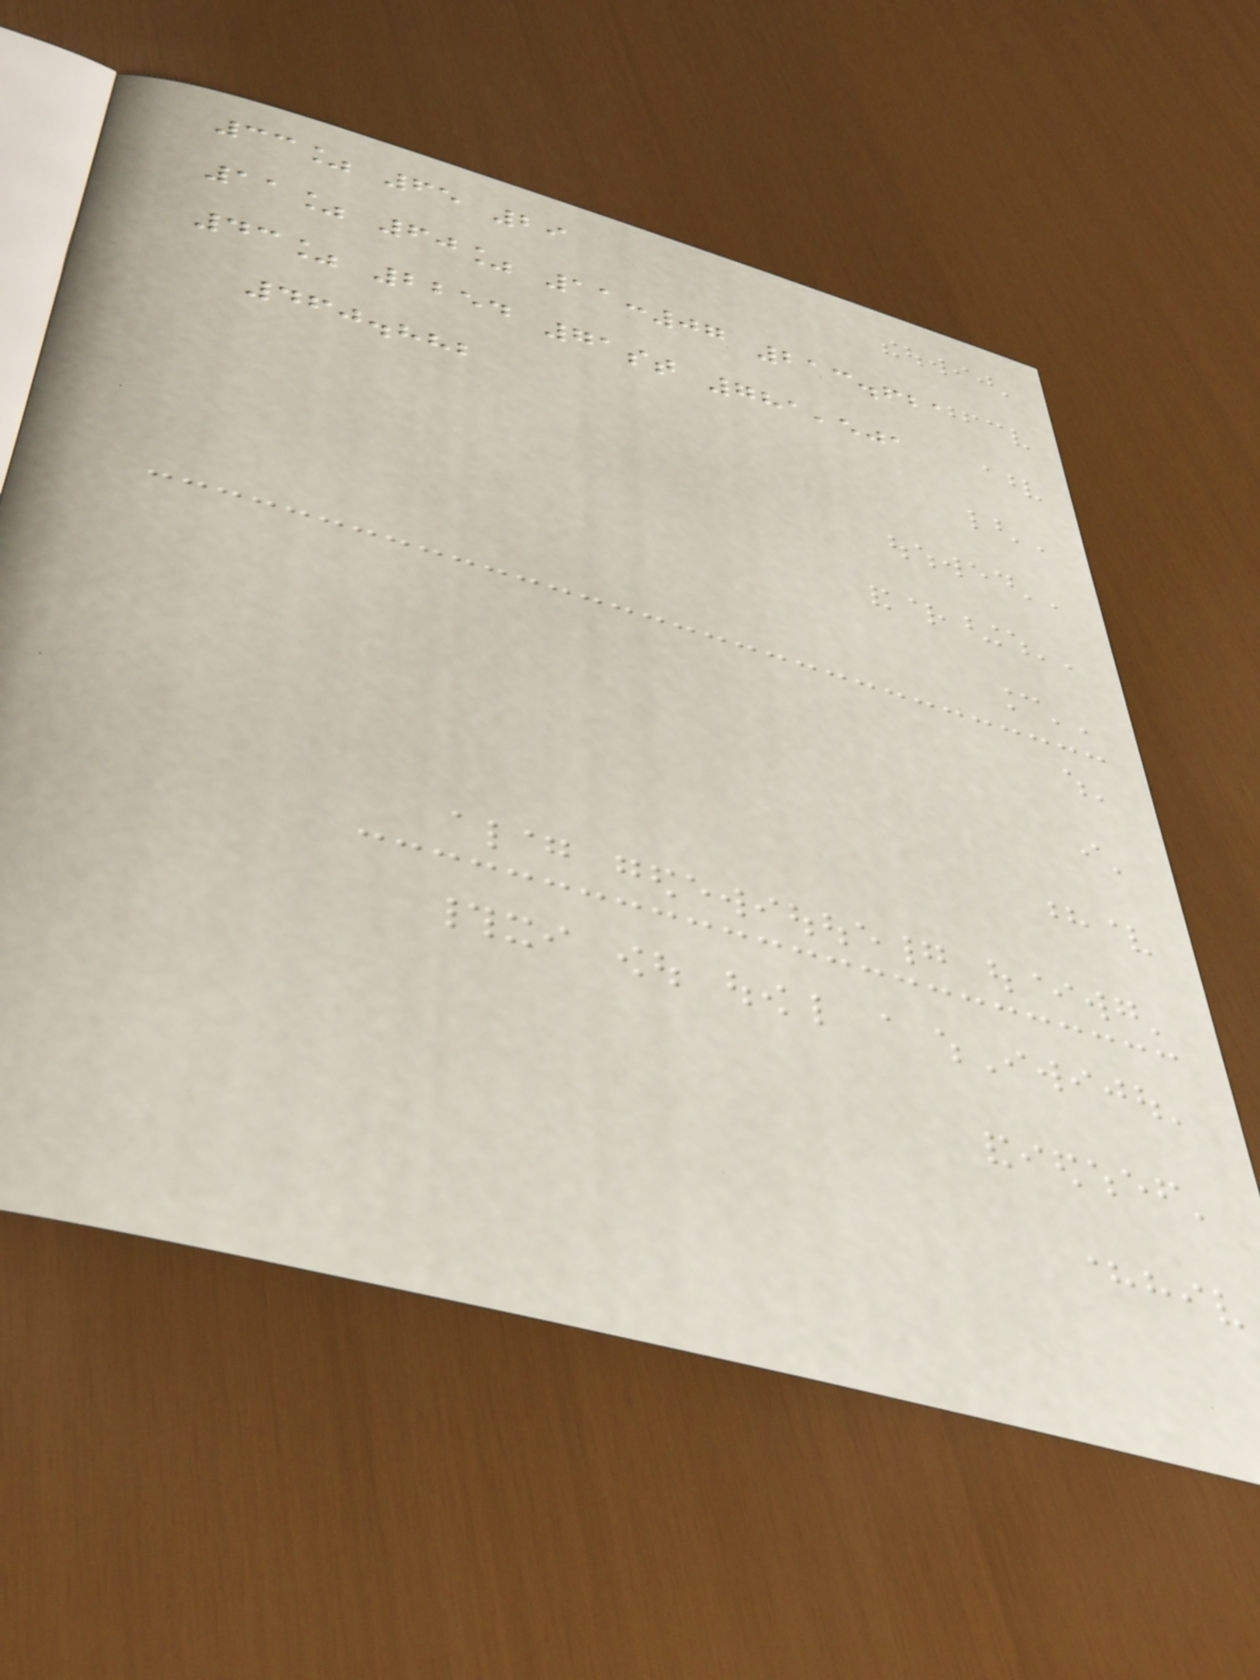33% 65 29
11% 60% 11:07 213.621
43% 2254 71st 781,501
460.882
